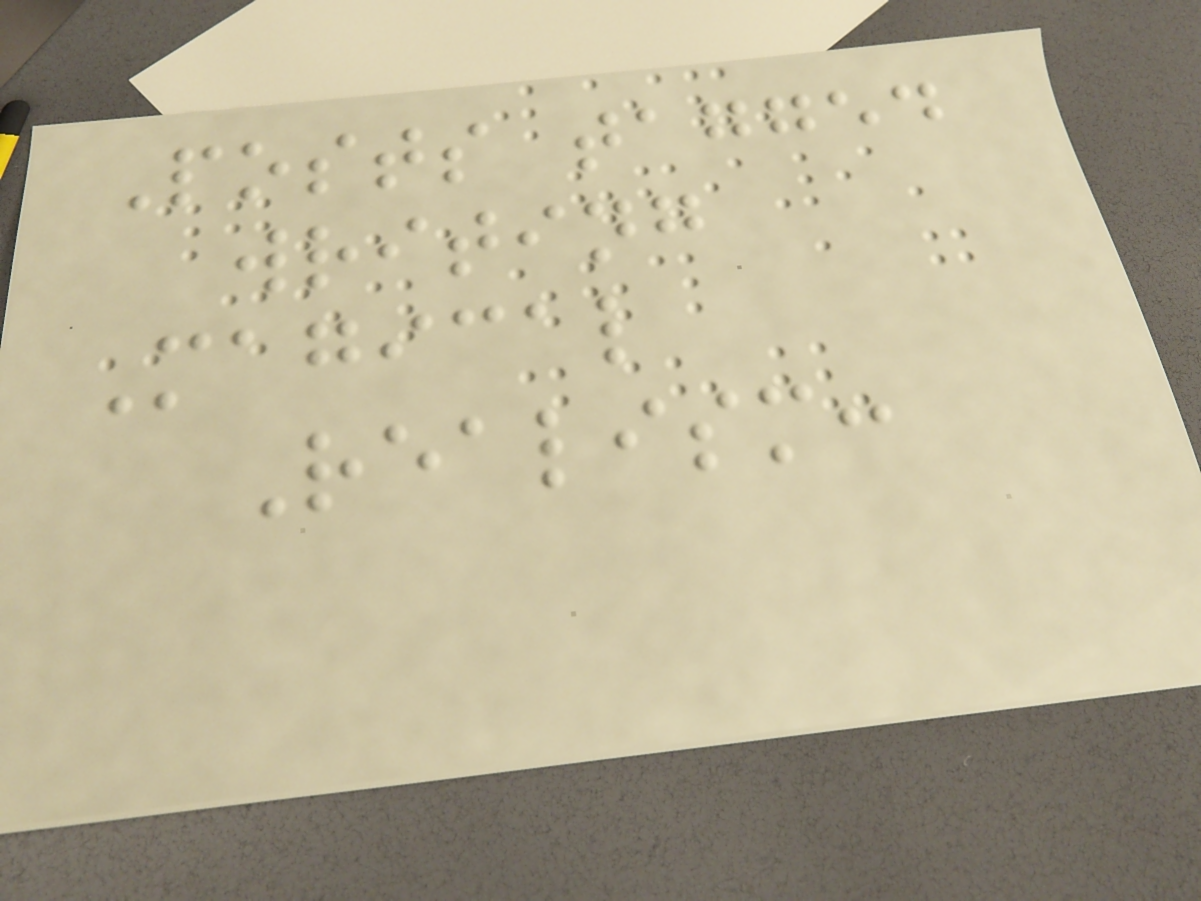Posts tagged
writing
Magical
Realism:
